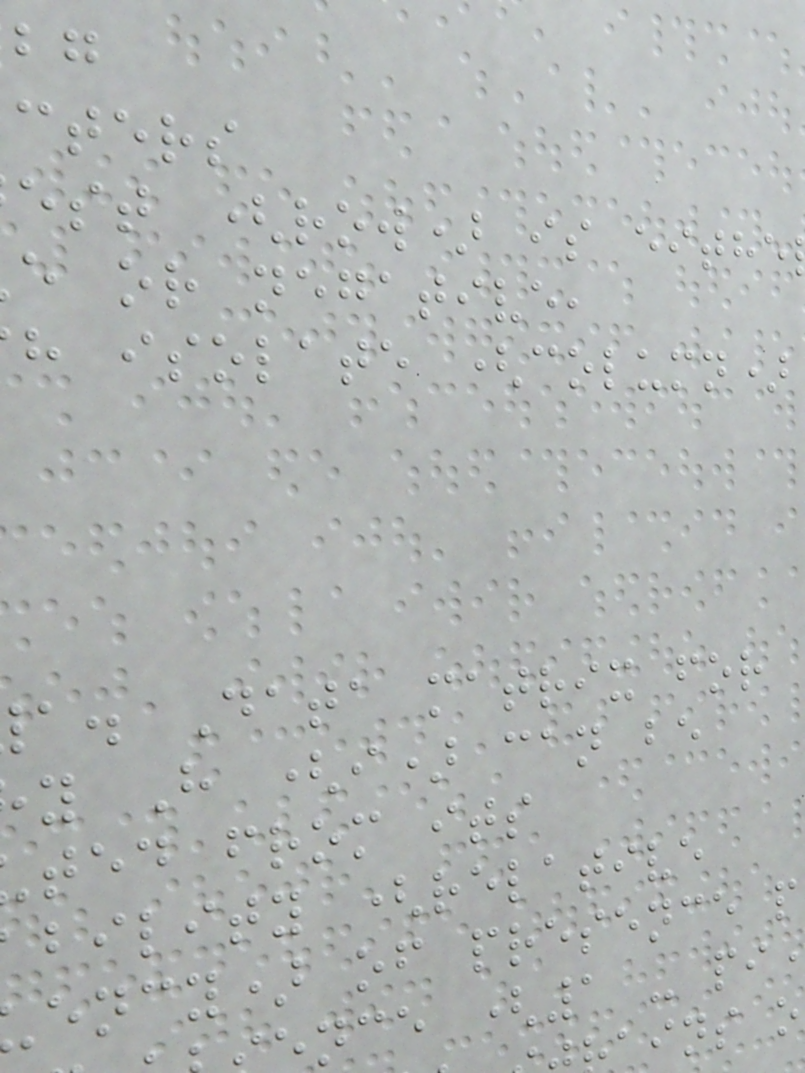cters
est (row) is eithe
e or negative,
h isolate (column)
a. Data matrix for
y H (i) can be
ted from its
bility (relative
ency) of presence p
nce (1 - pi
